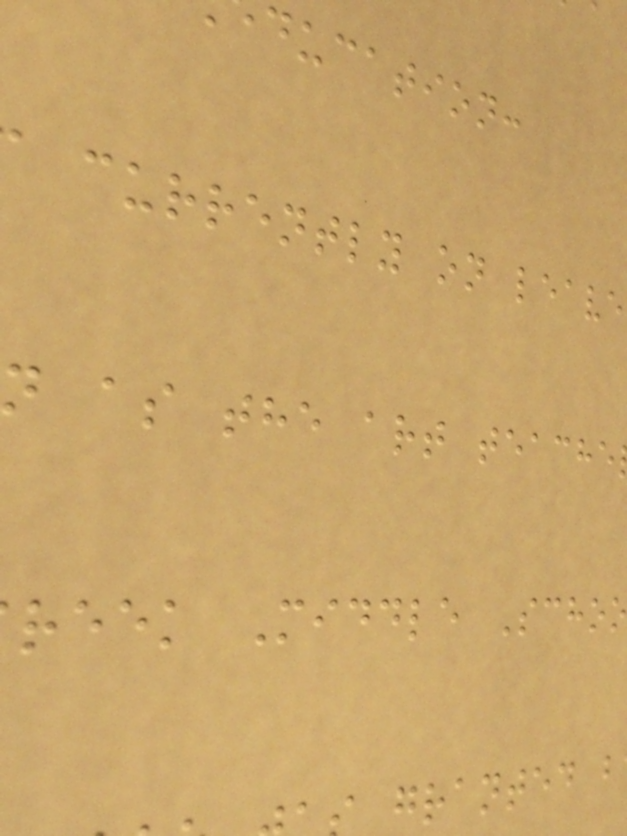ducation:
currently on leave
as the art teache
reek Middle Scho
granted b
